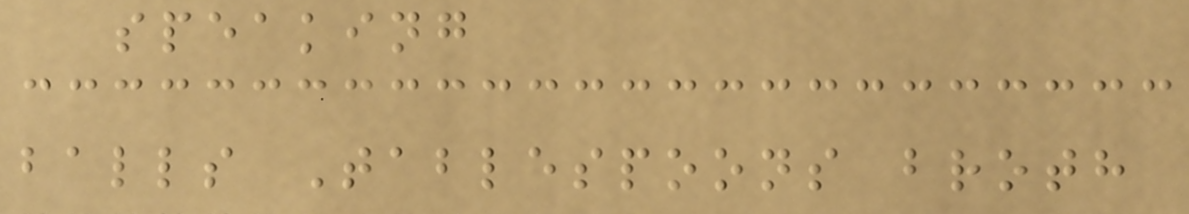speaking
balls Tablespoons broth
